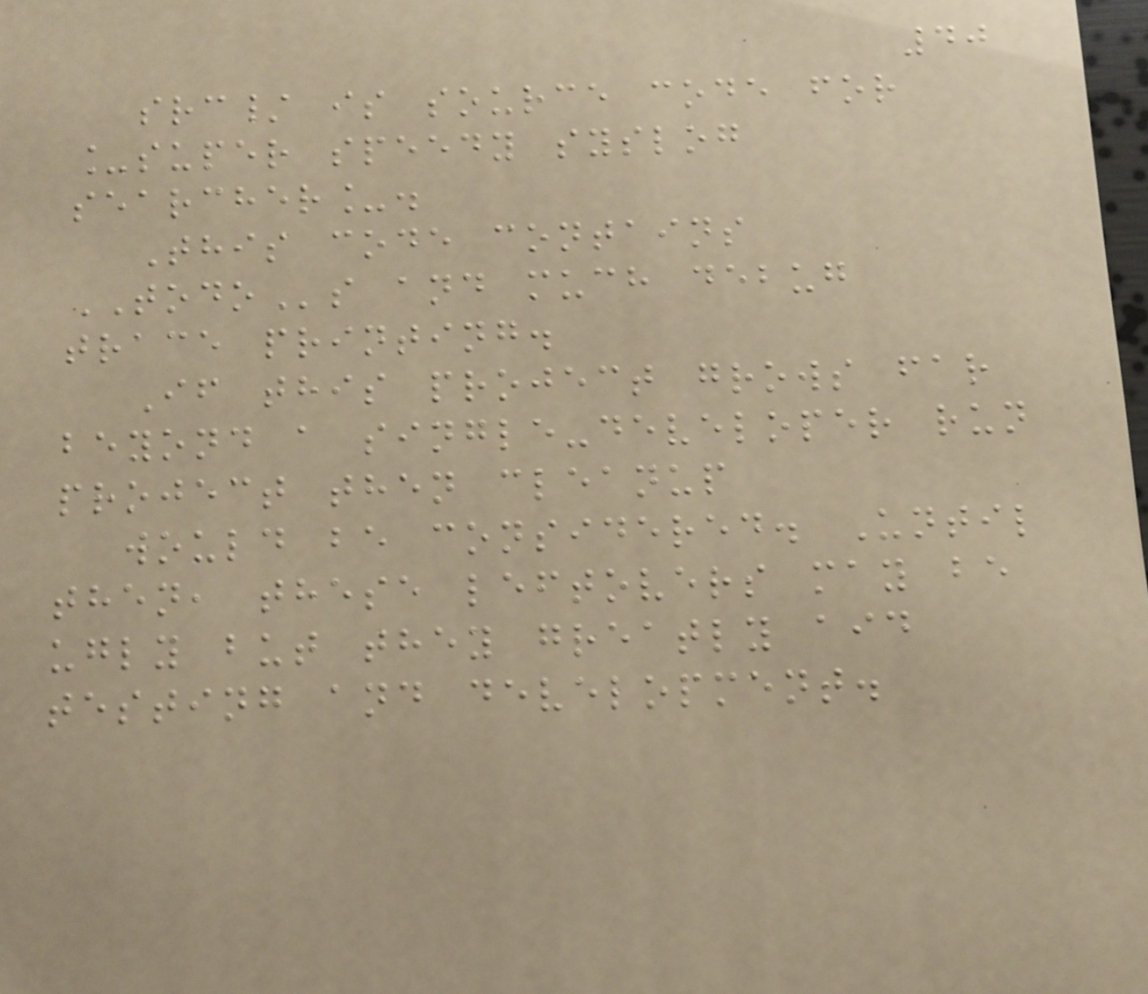40
src/ is source code for
_super speedy syslog
searcher_.
This code contains
TODOs and much debug
trace printing.
If this project grows far
beyond a single-developer run
project then cleanup
would be considered. Until
then, these leftovers may be
ugly but they greatly aid
testing and development.
